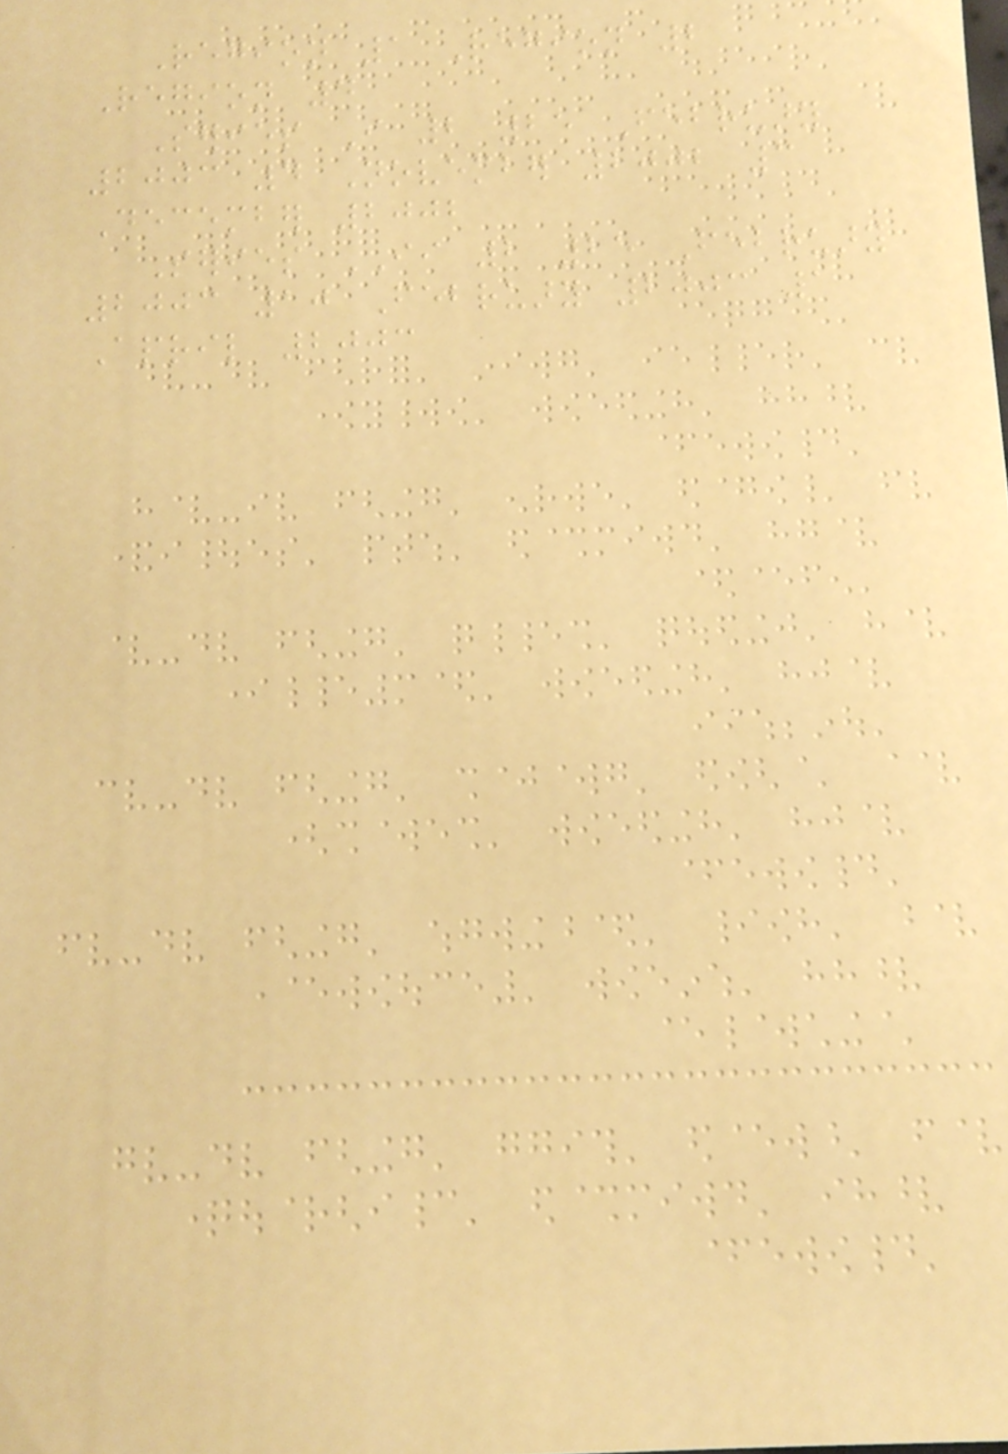Region 1 Region 2
Region 4
Series I 2 25 February
2003 4 November 2002 3
December 2002
Series II 2 25 February
2003 10 February 2003 1
April 2003
